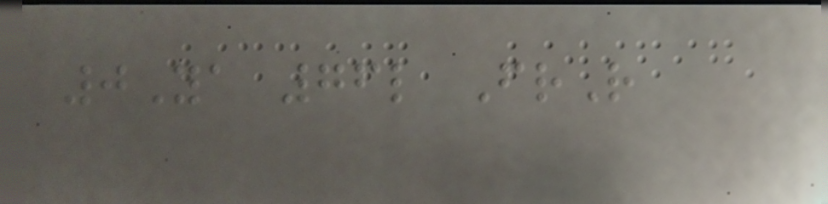0Ya 76l FrR
